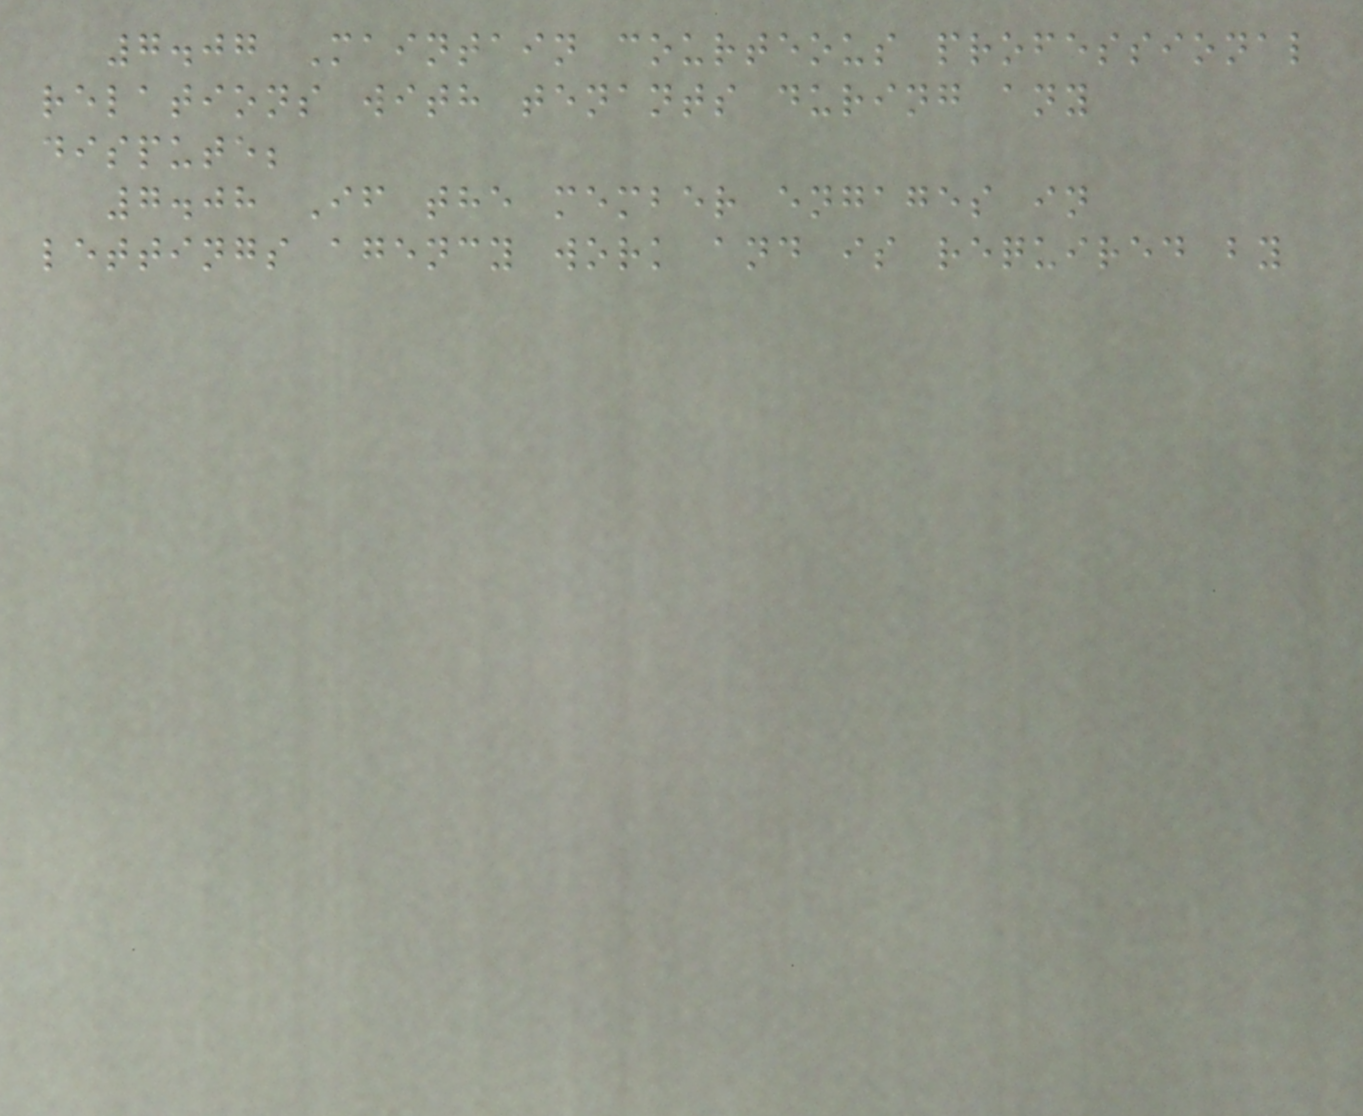7.07 Maintain courteous professional
relations with tenants during any
dispute;
7.08 If the member engages in
lettings agency work and is required by
